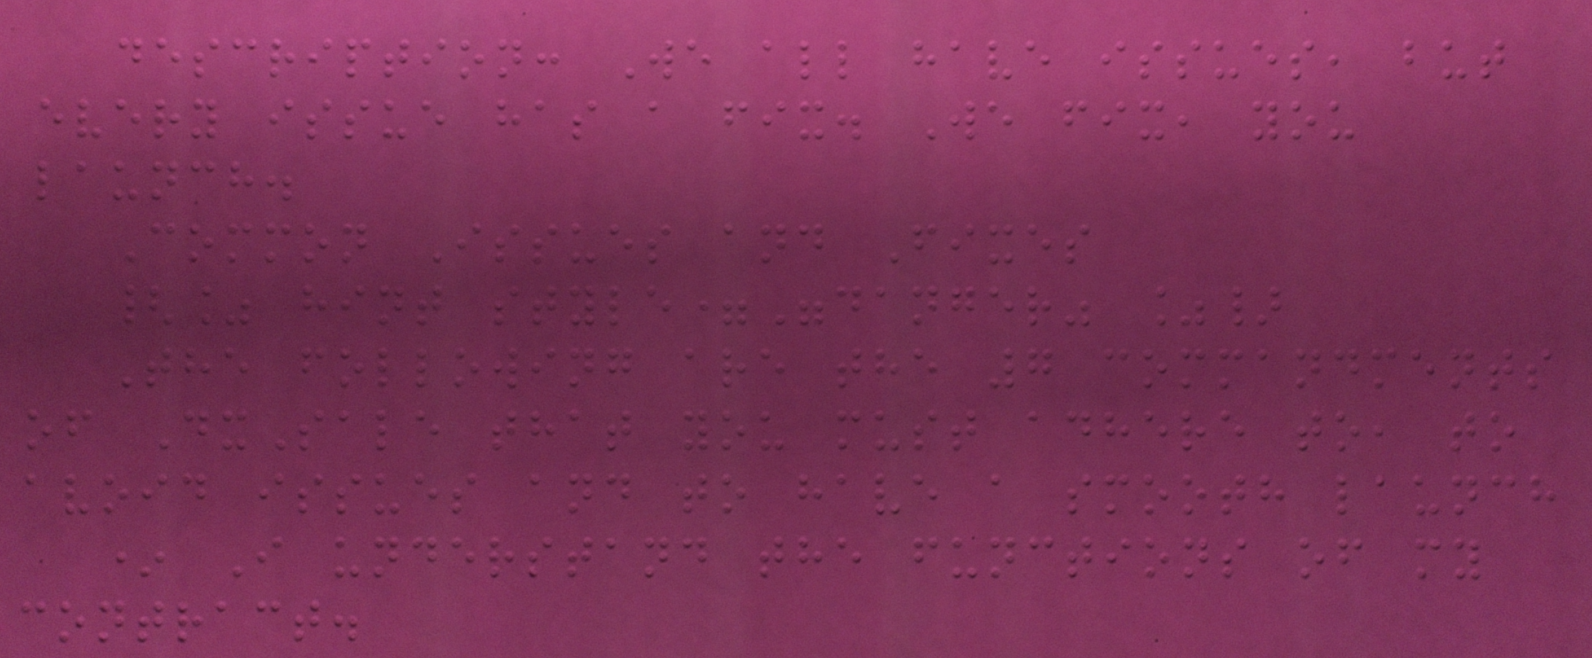description: We all have issues, but
every issue has a fix. We fix, you
launch.
Common Issues and Fixes
{% hint style="danger" %}
The following are the 7 commandments
of DxSale that you must adhere to, to
avoid issues and to have a smooth launch
* I understand the functions of my
contract.
